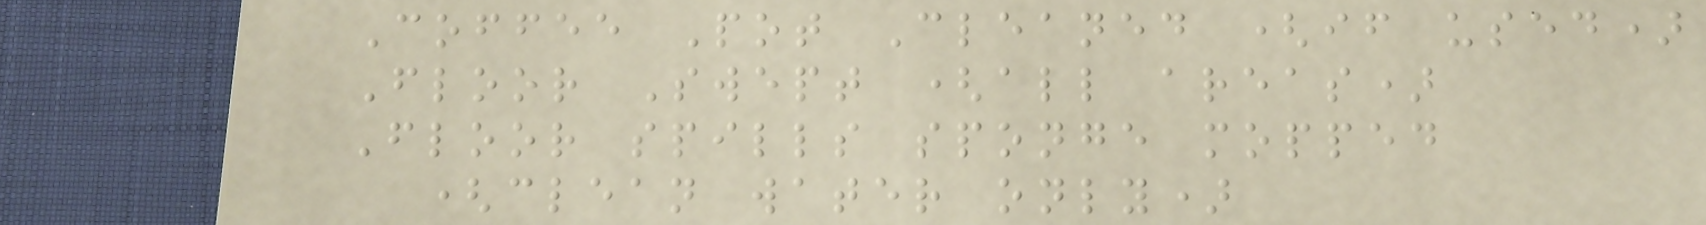Coffee Pot Cleaned (if used)
Floor Swept (all areas)
Floor spills sponge mopped
(clean water only)
